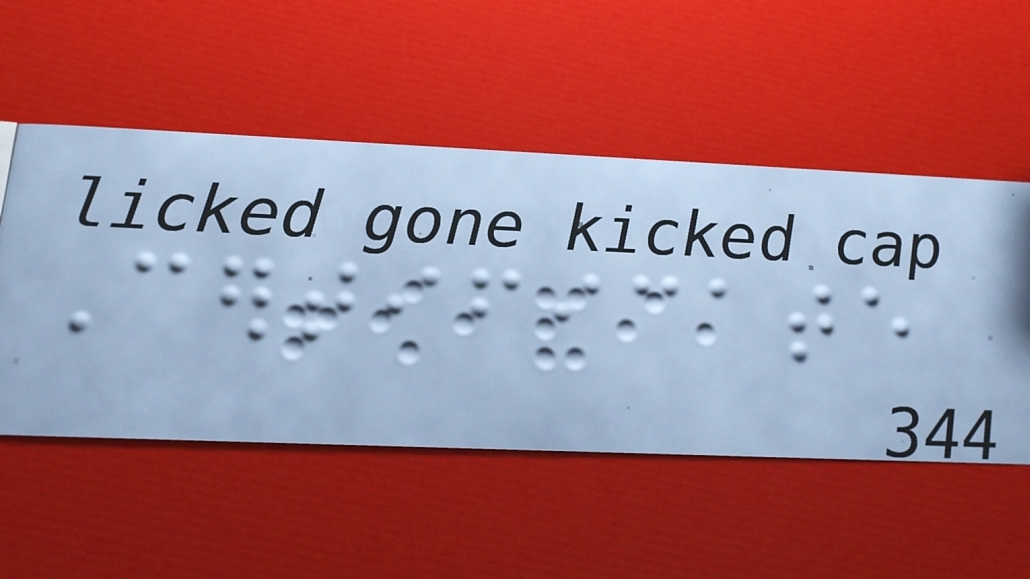Certificate
